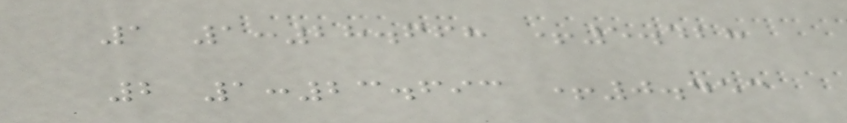1 1:28.668 +5.428
2 1:23.693 +0.453
